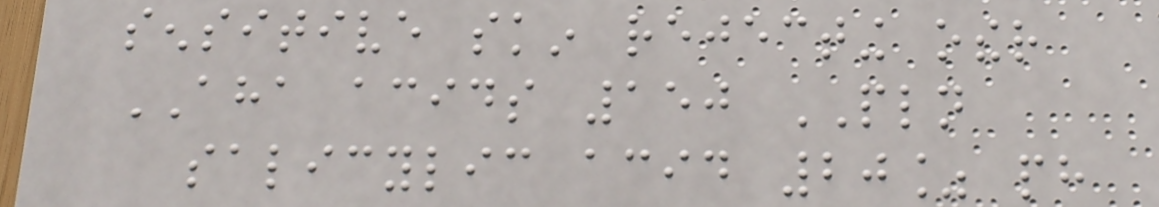sensitive skin rejecting other
AHA acids 150 PLN
salicylic acid 20% ph
